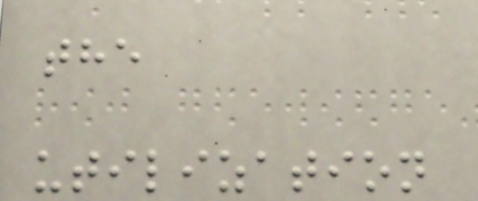the
utilization
